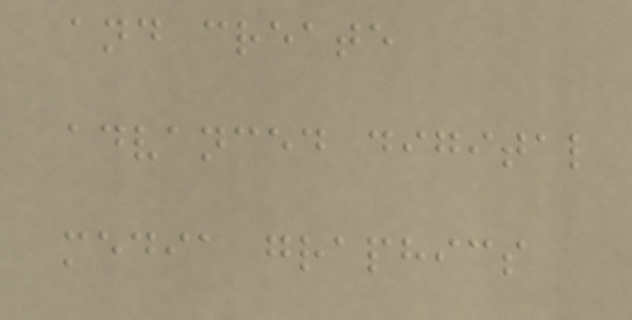and create
advanced digital
media graphics
